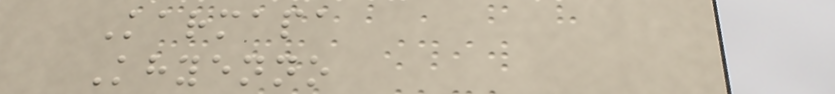Karmapa
Khyenno
